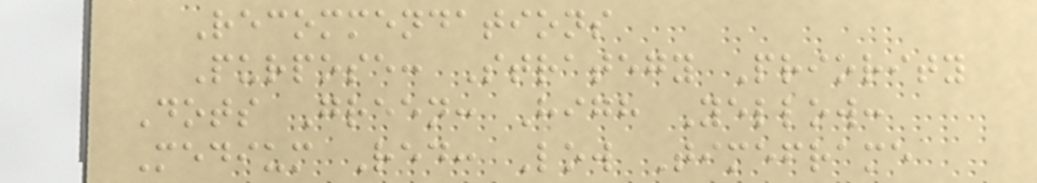Recommendations
Purpose: Strategy Priority
Dots Green: High Yellow:
Medium Red: Low Timeframe
